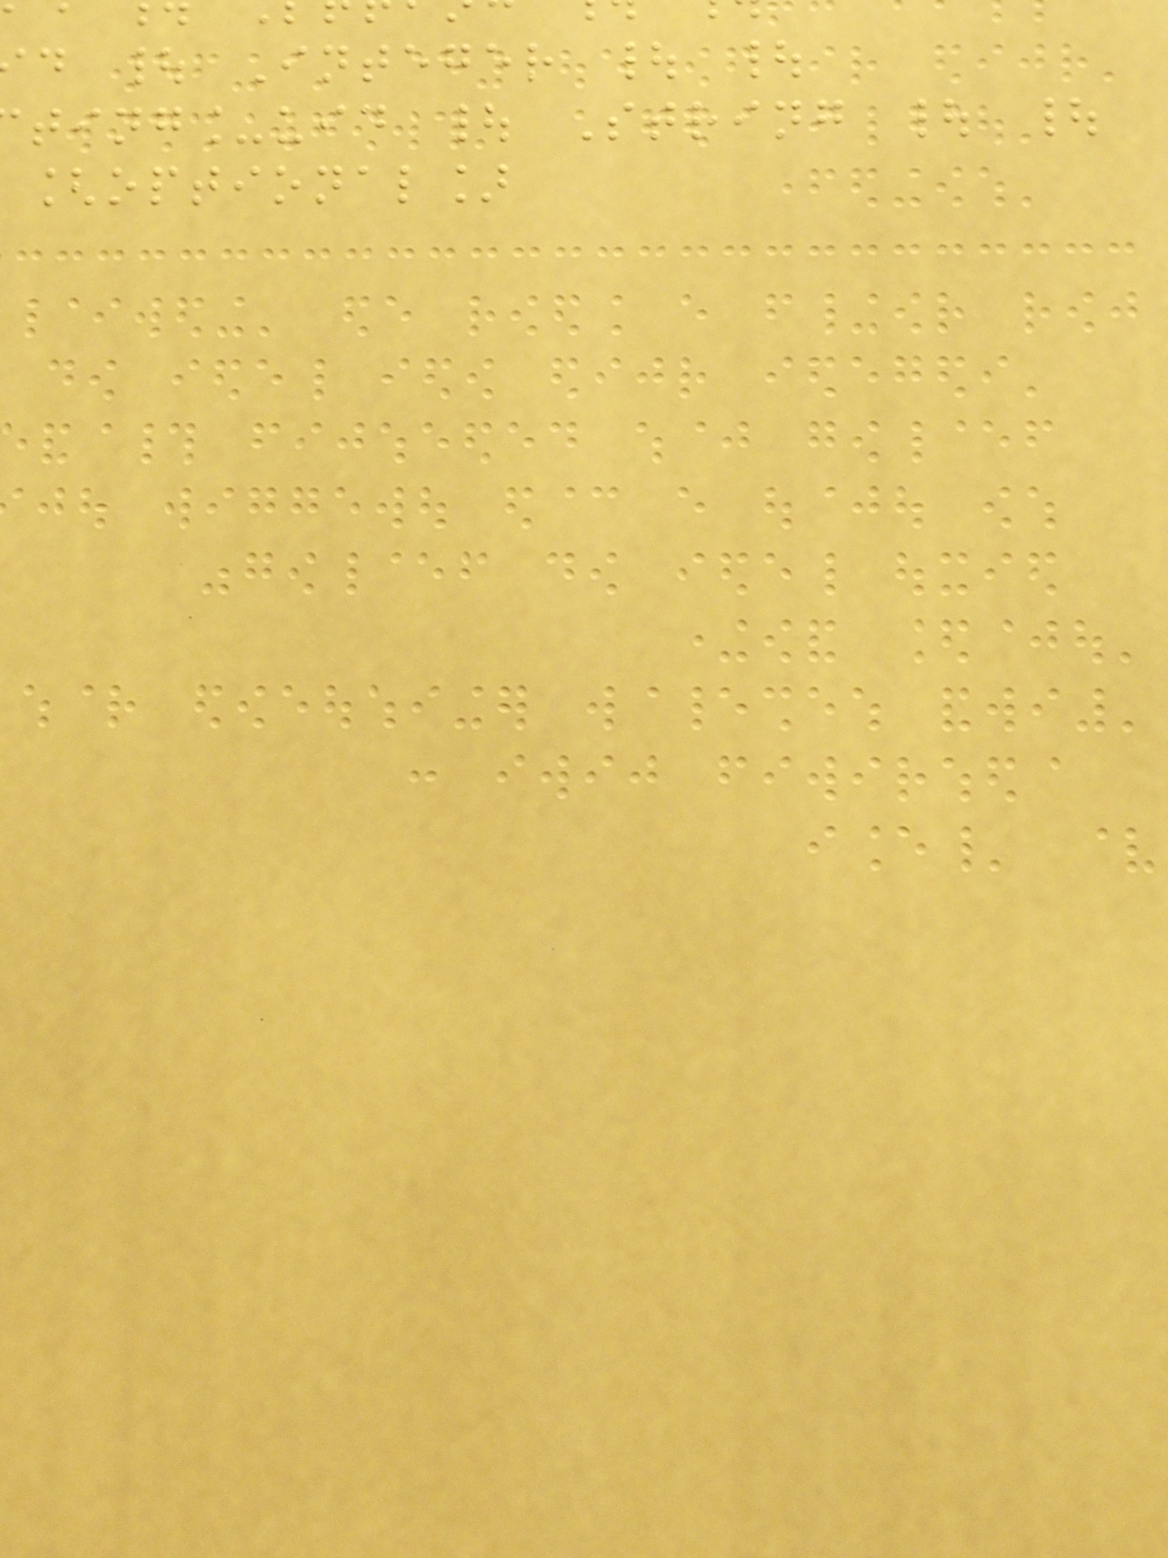d | Integer | |
ting_uid | String | |
[optional]
